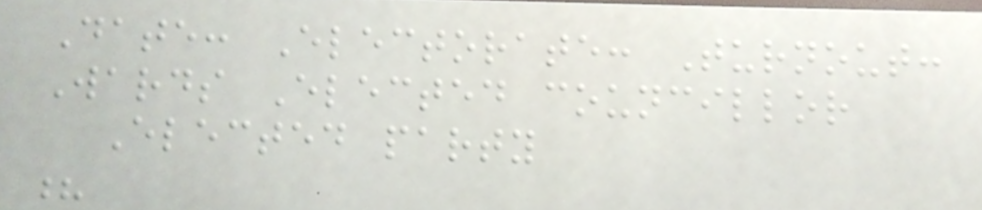Date: Electorate: Turnout:
Wards Elected councillor
Elected party
?
